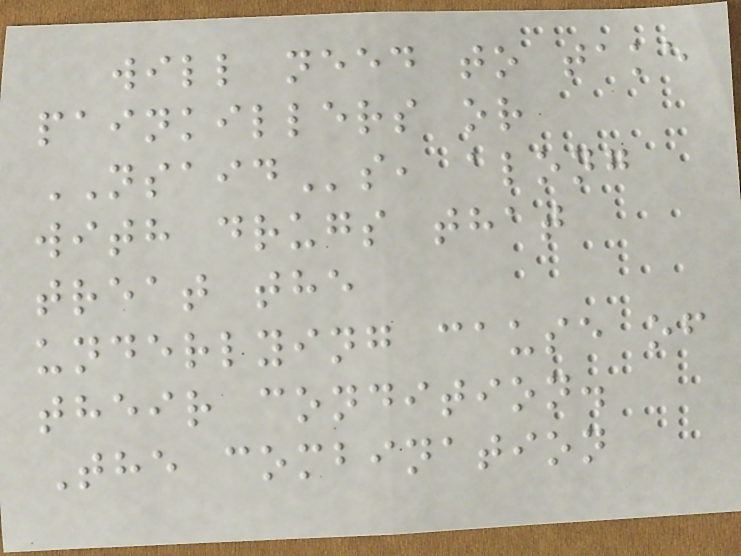will need to take
painkillers or
NSAIDs, along
with drugs that
treat the
underlying cause of
their condition.
The combination
